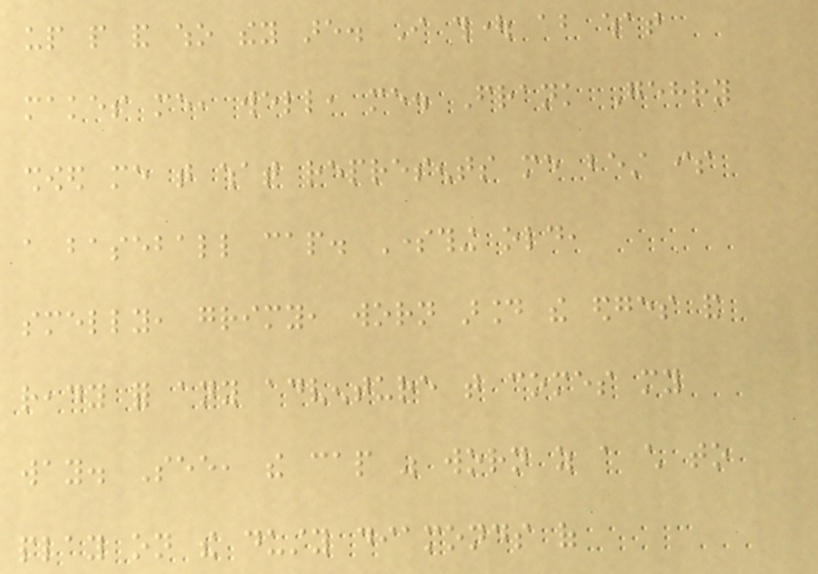up people and who they are. I thought about what
makes me, well, me. Frank Gehry
showed me that what represents me best is
a baseball cap. Something old,
smelly, grimy, worn around the edges and
ready for any adventure that comes my
way. See, the cap was worn as a child to
play on the dusty diamonds of
